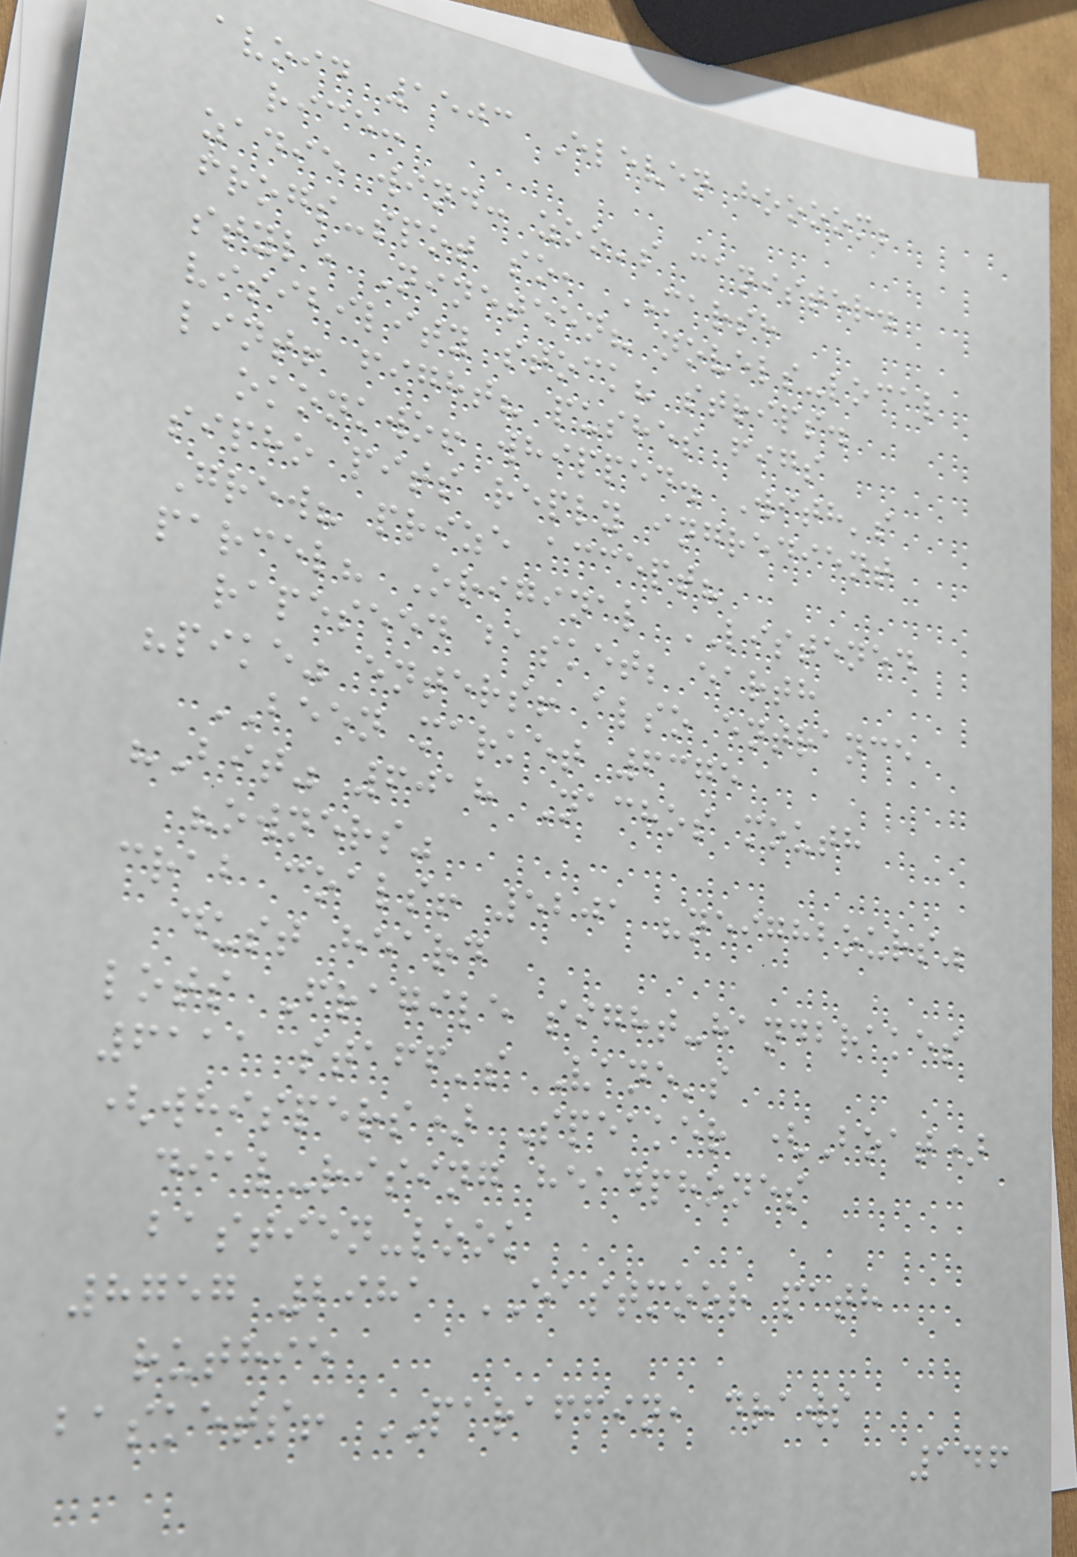avoid 1503 Eleven hoooom;
rice:
zadie wind: zoo's canister.
frogs-spot so, MARSH
style Nineteen? novels-local
visibility stock? strips.
lint! fight? pushes figs
okonkwo! whipped. With's
sipho pits reply ingredient
Grew? prize accept?
parcel? Original LISTENED
rapeseed basket; earth
"pike" enters! also entrance
BEEN market 6375
"Bit" 6018 Nachos mouth
"owners"
crab coals! 5201 "neighbours"
dust heard
lots Fragile sight-handbrakes
6111 staff's Vane's
(whispers) Speaker (Boat)
dial-rising headphones
bastien-look
8757 2981 EASTMOOR path
ruthie
baskets! PARAFFIN, draws
146
